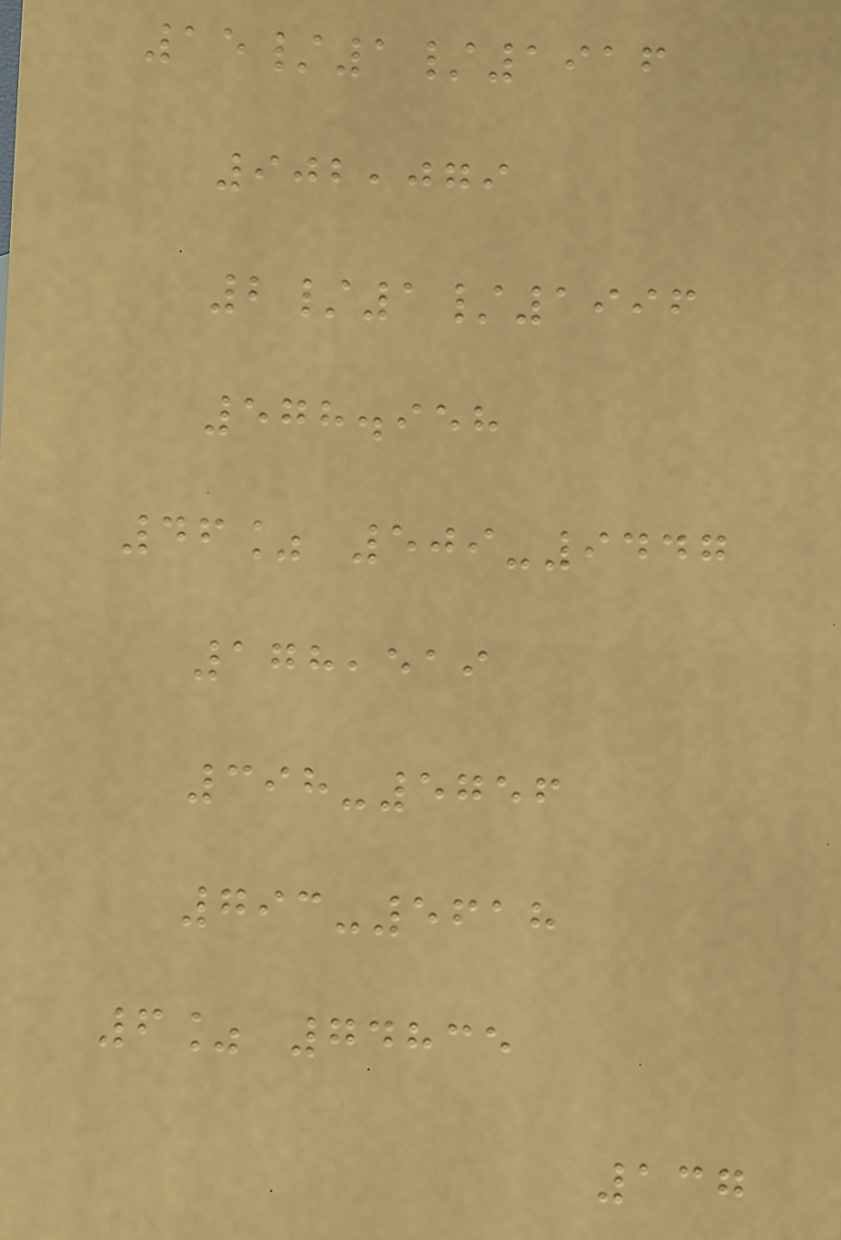15/1/1916
902,079
2/1/1996
578.958
46% 509-9447
178,519
398-5756
793-5618
6% 74835
137
